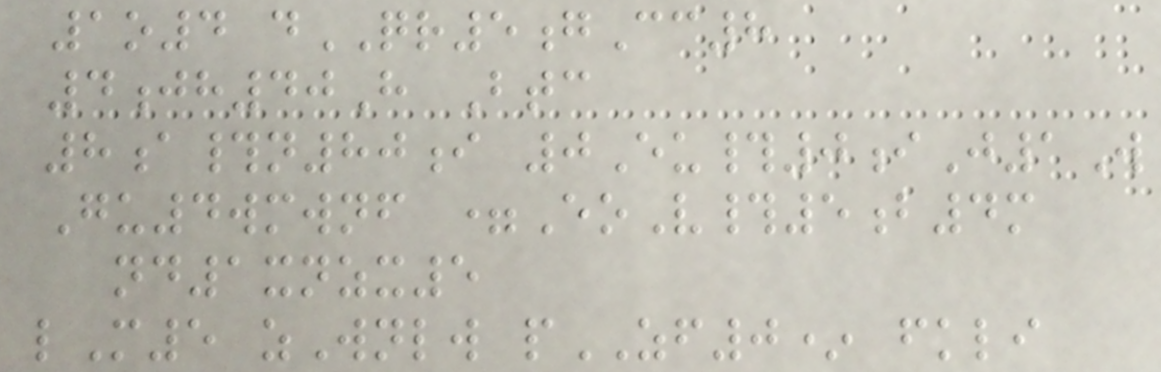1o4 dQR5gCc8
4jh40H Btc
8a#n80i 0Eu#0iJ1W
Gu4wmwnf =EoV#5b4m
nd1xnzx5
lM5 zWnlw pZF0* fkli
